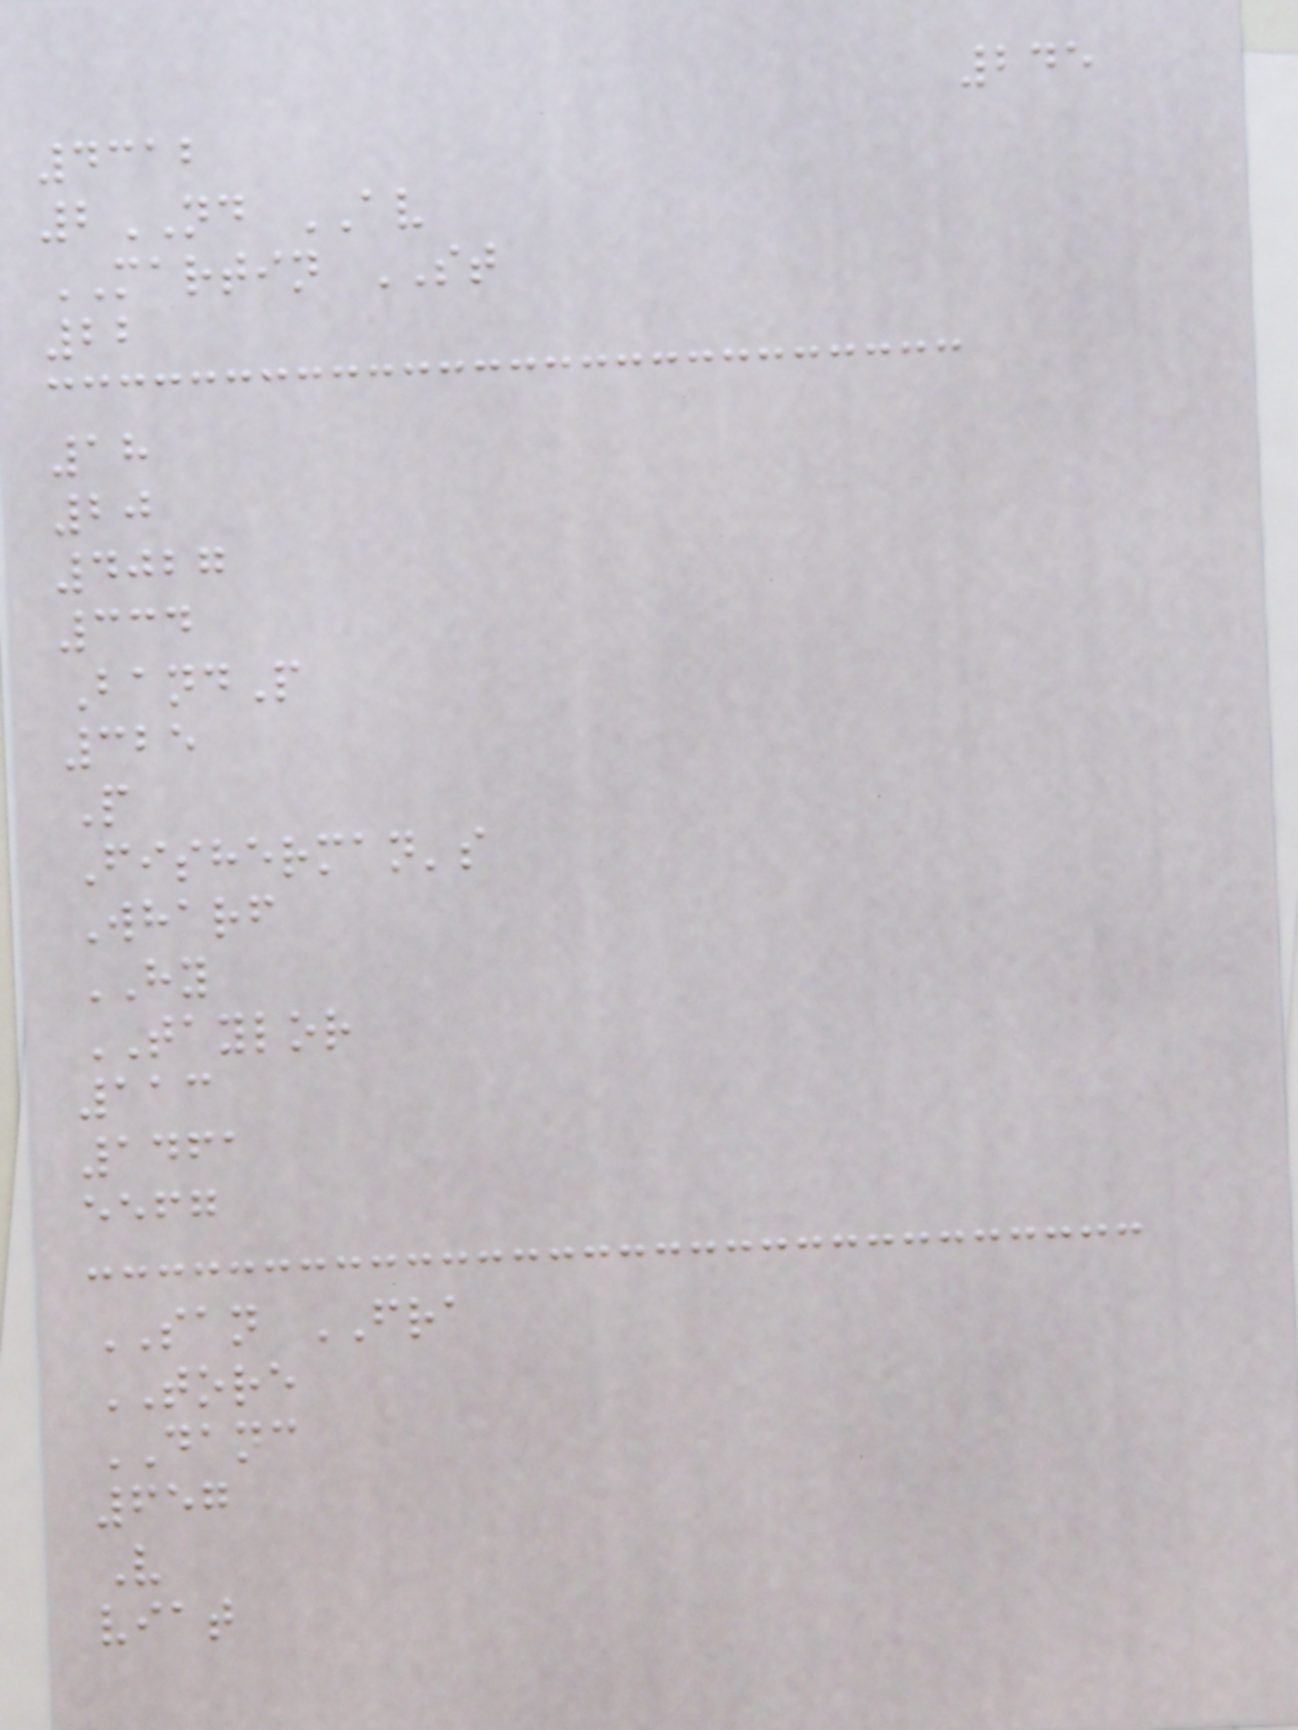245
4312
2ND AV
MARTIN ST
22
18
20
4027
334
BandP
325
P
Fisherman's
Wharf
HY
TAYLOR
113
1461
eefg
SAN FRA
TORE
DANC
657
V
viat
